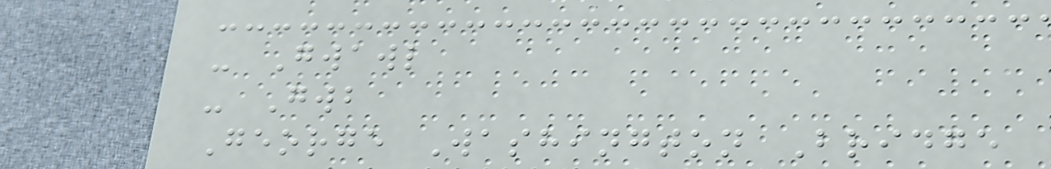- Gwawl
- Gwb
George Washington Bridge
